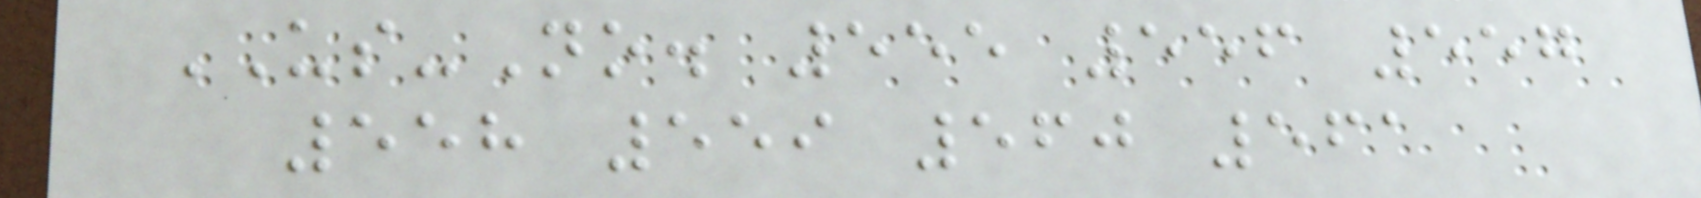US-No. 555 556 557
558 559 560 561
